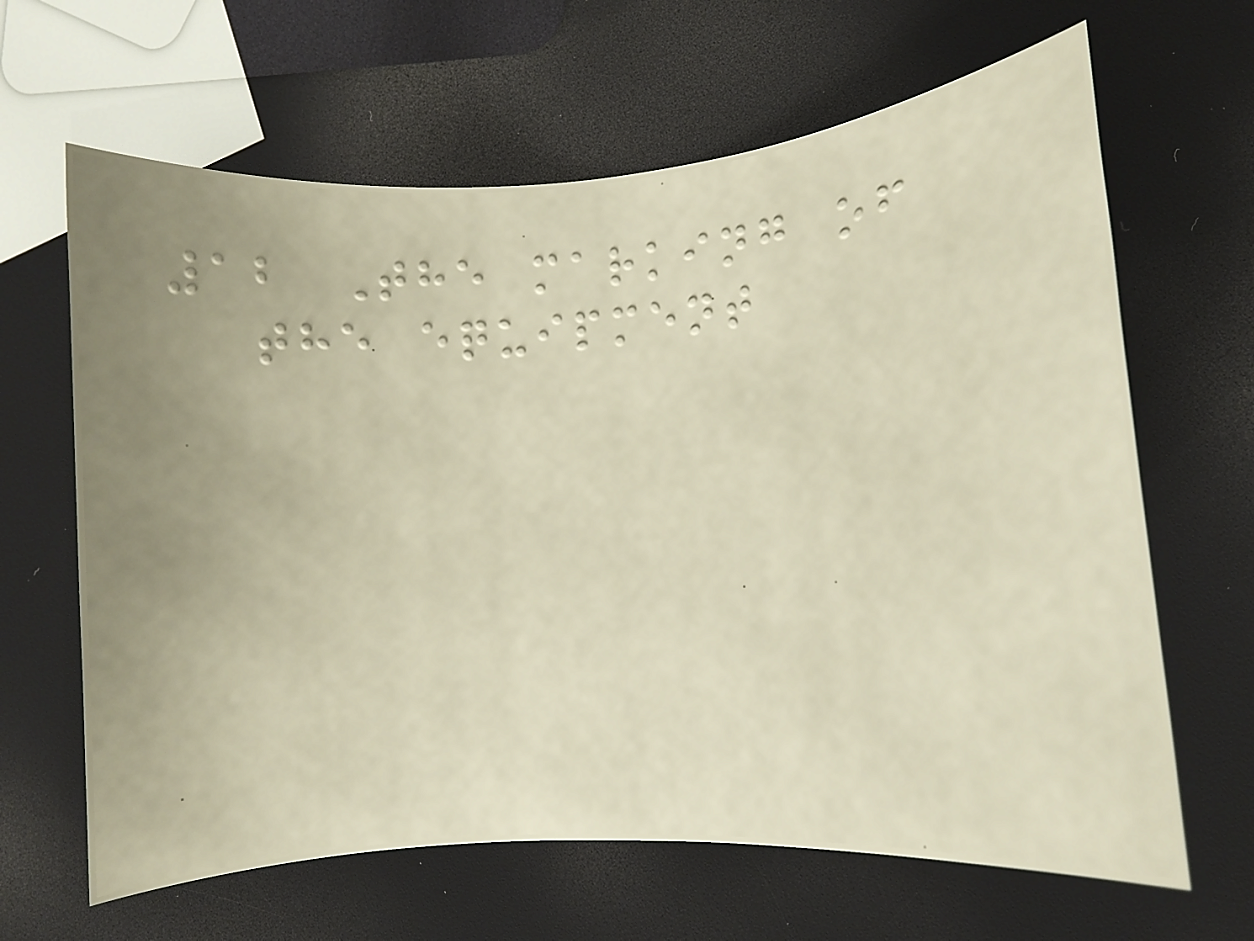12 The marking of
the equipment
